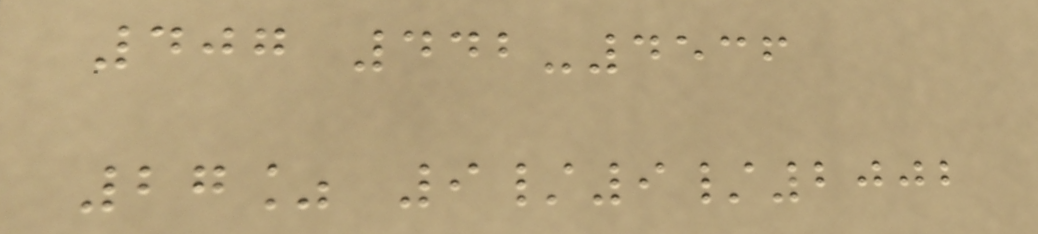407 442-4536
27% 9/9/2002
